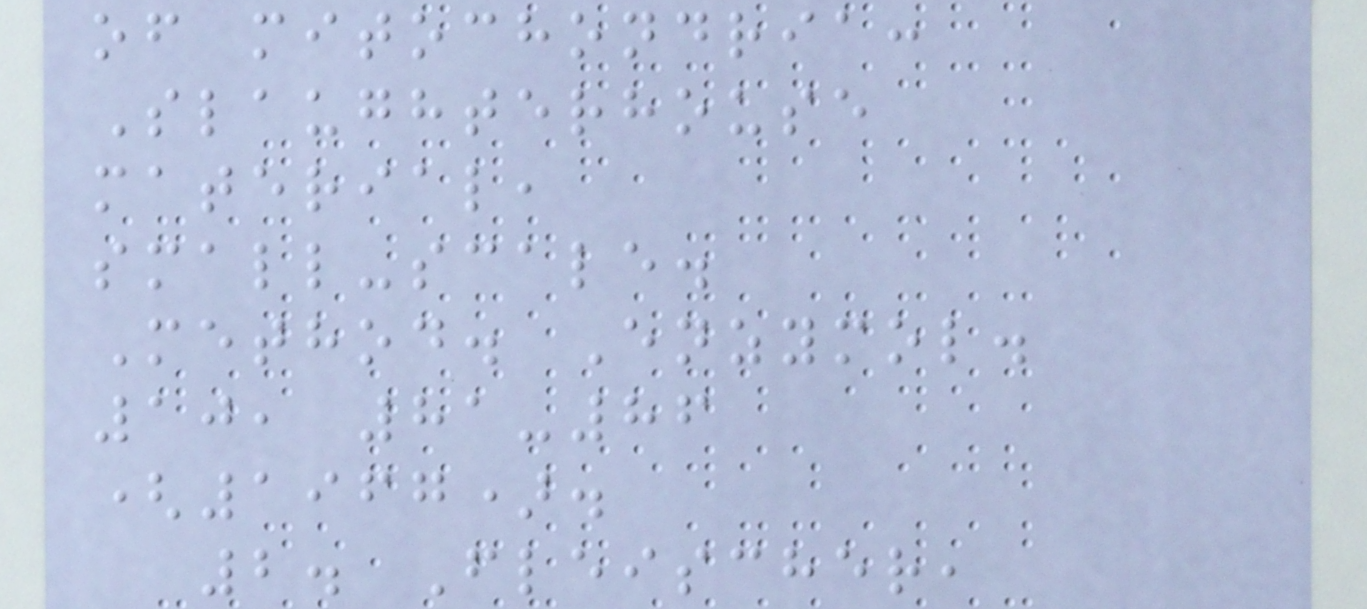of mitochondria:
Slaughterhouse
material,
small-scale.
Method. Enzymol.
10, 81-86
(1967).
2. Fleischer,
